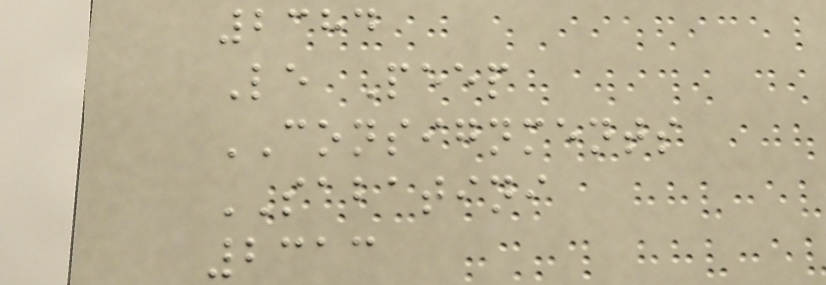2384
Le Peep
CONSIGNMENTS
SABATINI
2313
